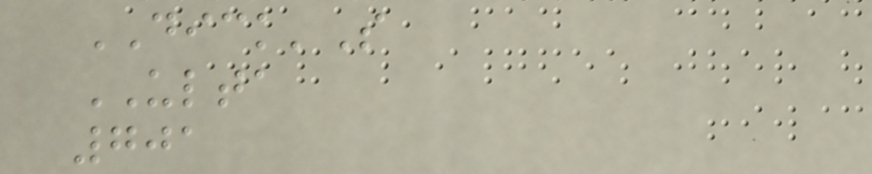DICK'S
ULTA
701
